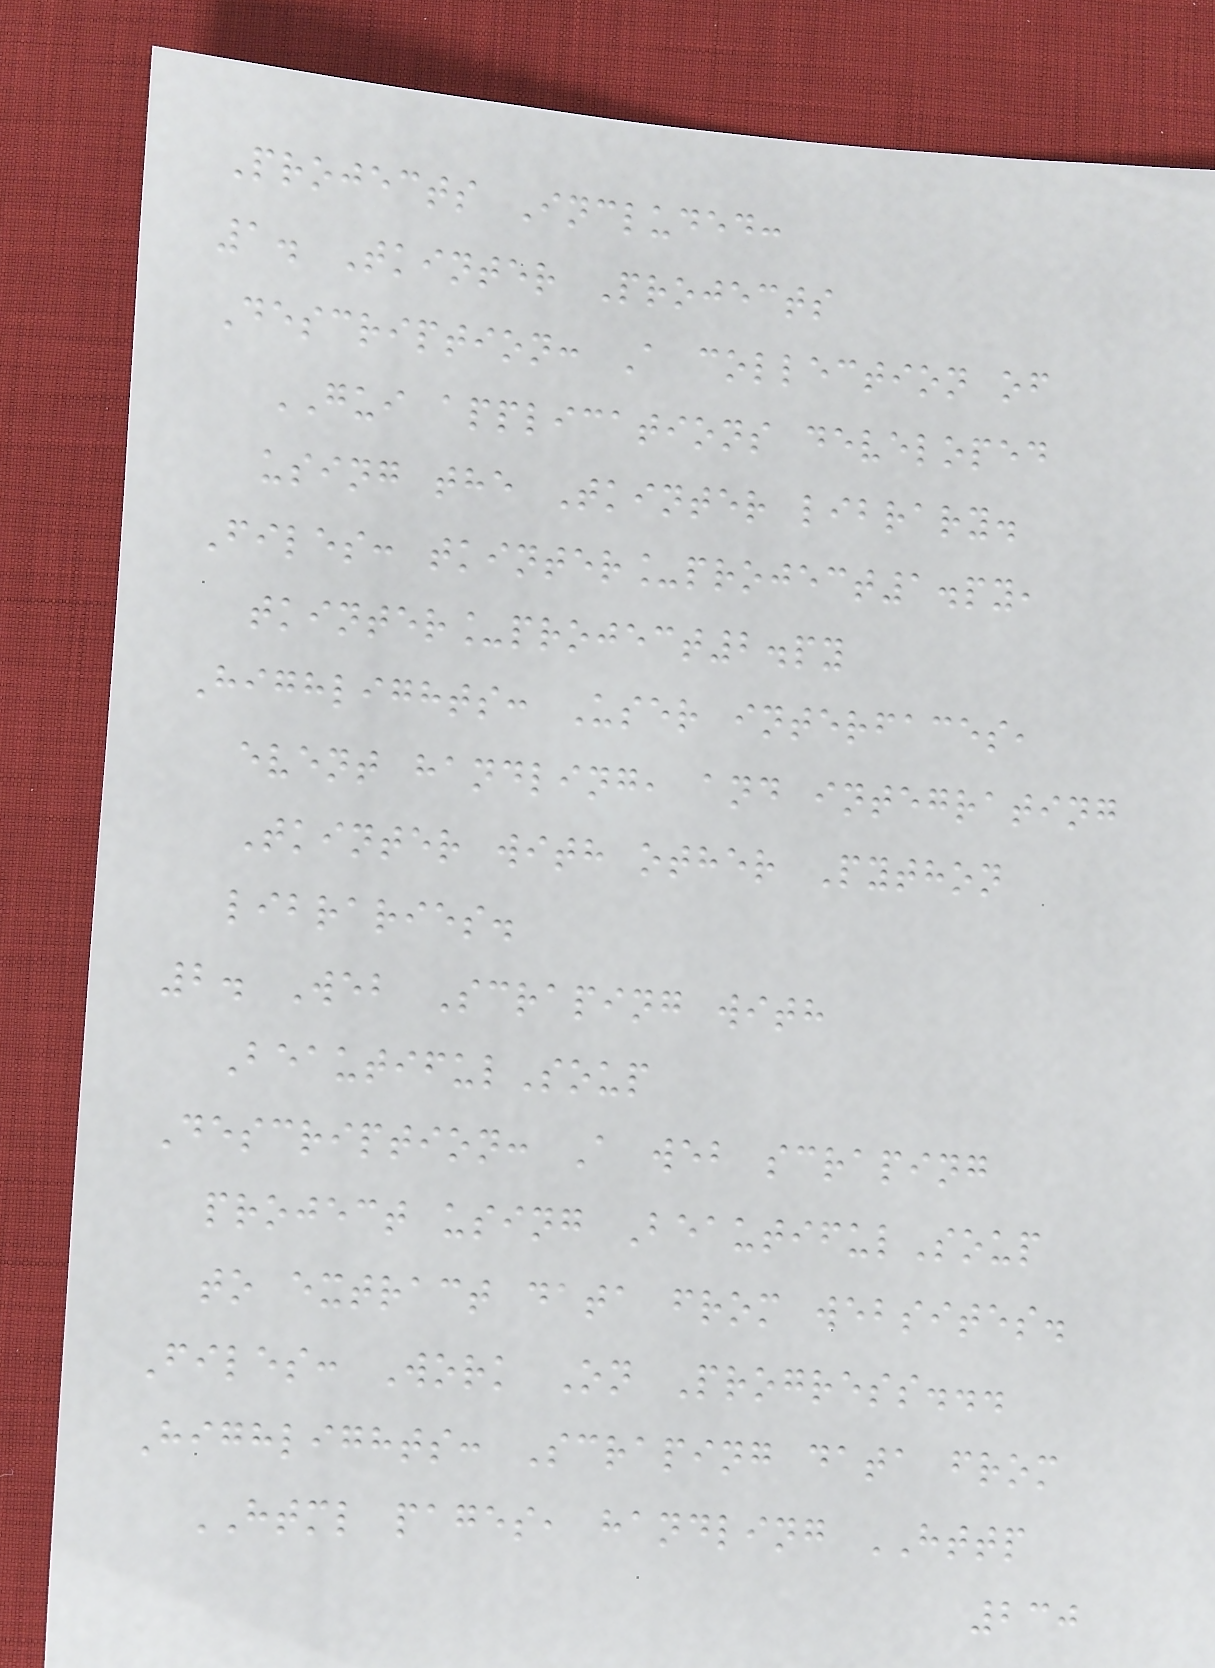Projects Included:
1. Tkinter Projects
Description: A collection of
GUI applications developed
using the Tkinter library.
Files: tkinter_project1.py,
tkinter_project2.py
Highlights: User interfaces,
event handling, and integrating
Tkinter with other Python
libraries.
2. Web Scraping with
BeautifulSoup
Description: A web scraping
project using BeautifulSoup
to extract data from websites.
Files: Work On Progress...
Highlights: Scraping data from
HTML pages, handling HTTP
230
